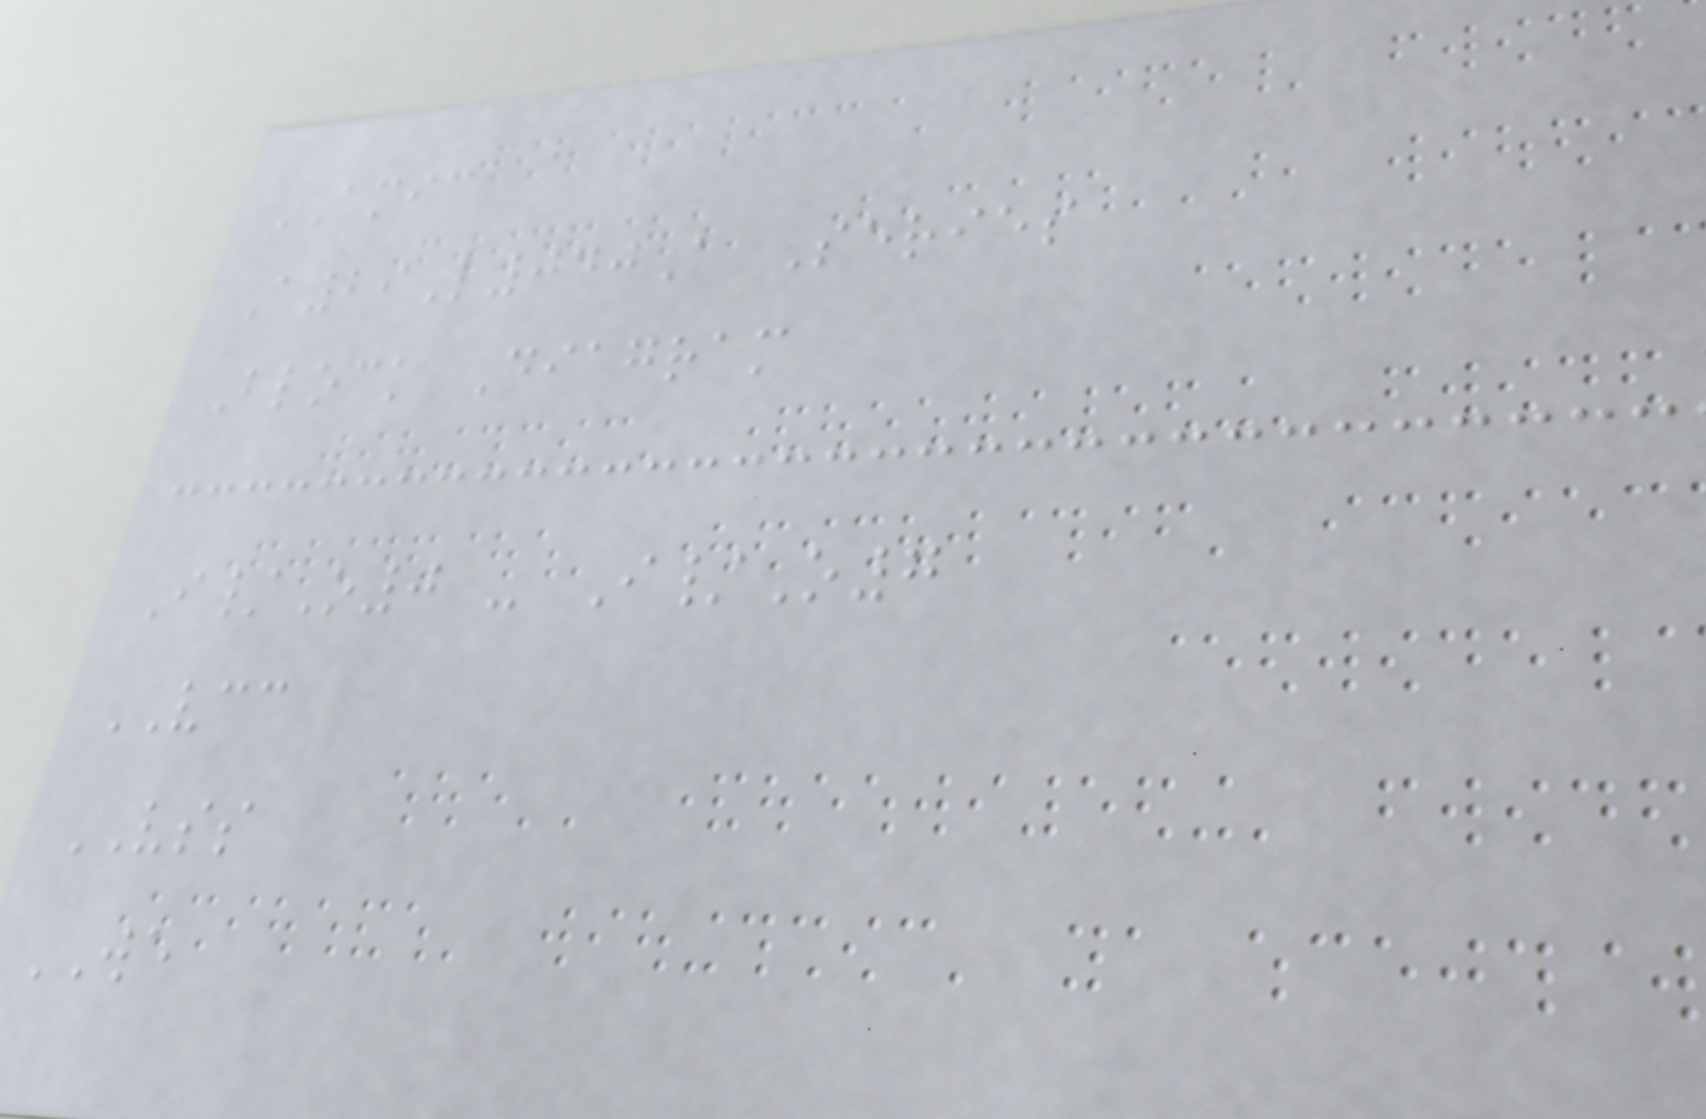AMIC
A29L040A Series
Block Diagram
I/O0 - I/O7
VCC
VSS
WE
